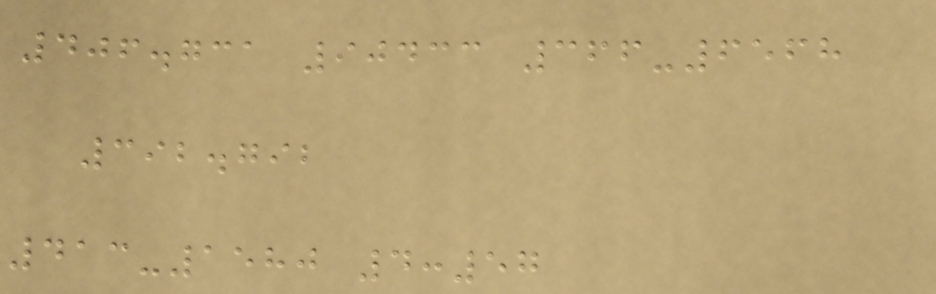406.731 90433 366-6568
392.792
413-1580 4:57
